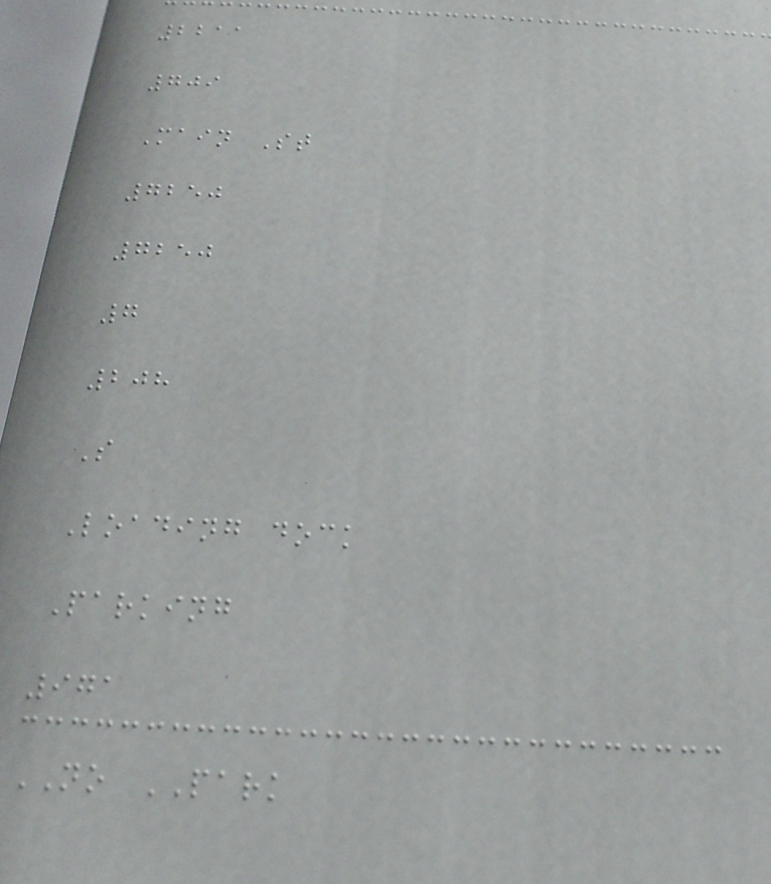2211
709
Main St
7250
7250
7
208
S
Loading dock
Parking
971
NO PARK
